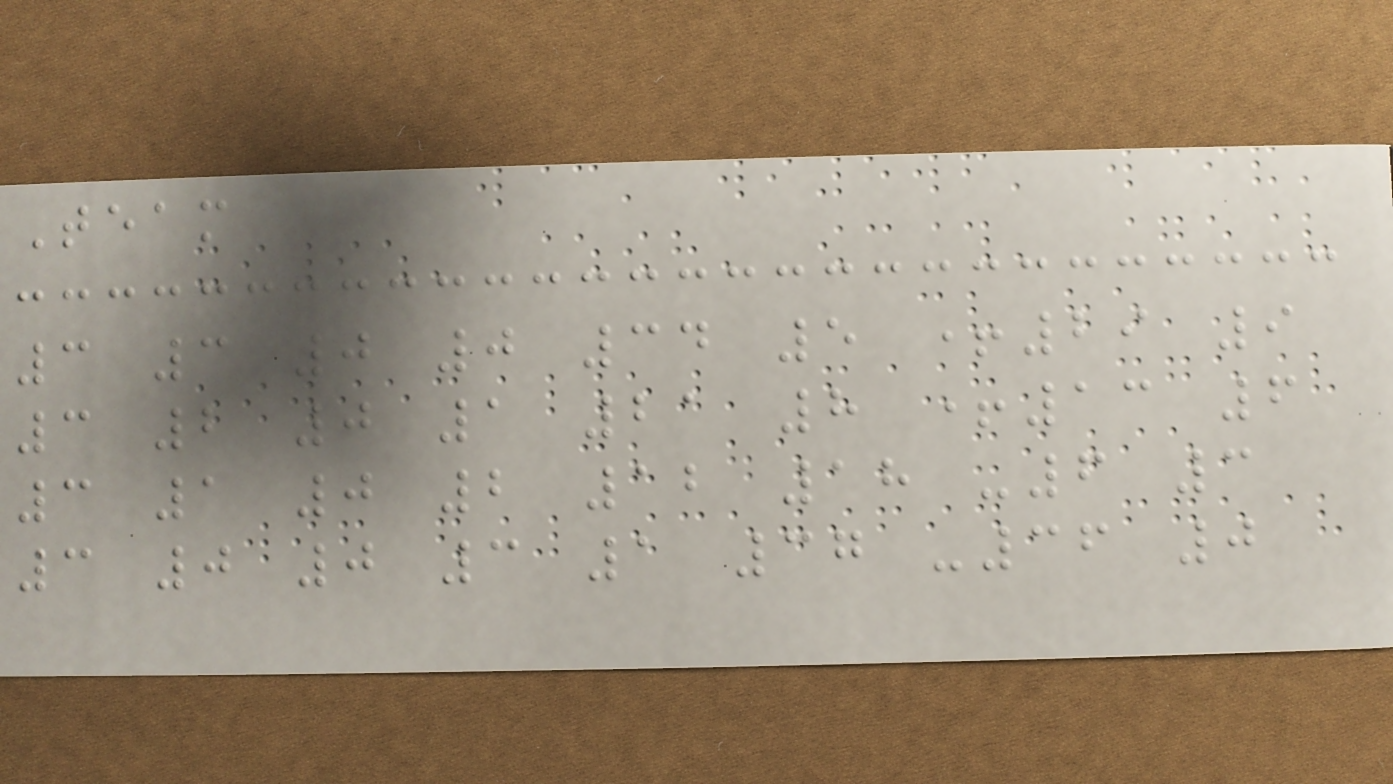Team
3 3 0 0 34 5 +29 9
3 2 0 1 21 8 +13 6
3 1 0 2 12 18 -6 3
3 0 0 3 1 37 -36 0
